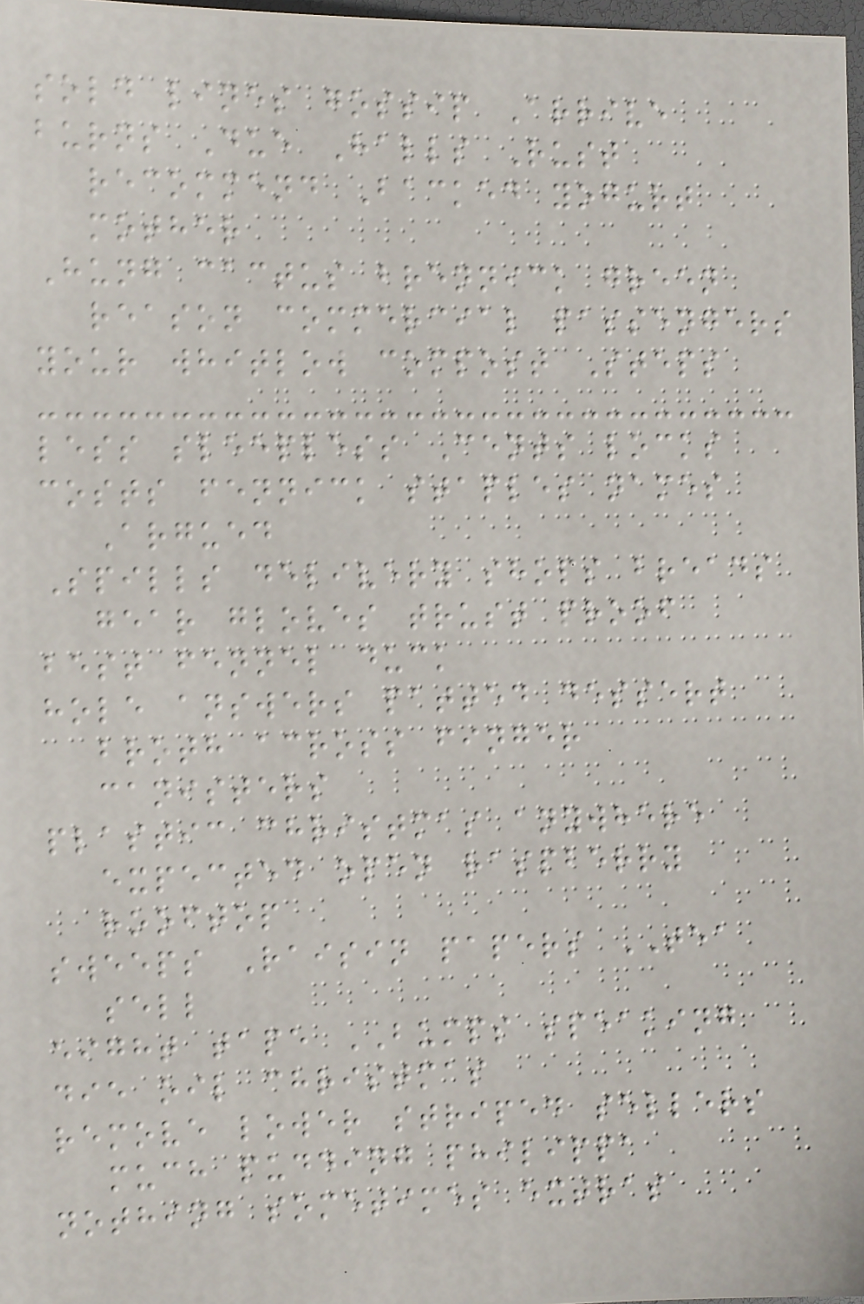sold lines gossip Arrive
burns Due Halls Rust
recommend Backed yogurt
mother
Hung cactus brennick green
reason commercial passengers
your whitlow compost Steps
less sleepless Cents locks
costs fennick staples names
Argued
Spills delivery shops breads
gear gloves trust proof
best fennel duck
hole answers patted dessert
broth across finger
canisters
plastic christmas anywhere
expected open raspberry
rooftop
sweeps Raisin papers TEA
sell
eight tape BUMPS speaking
die oil christmas
remove lower striped sellers
much pudding philippa
nothing sometimes extras
